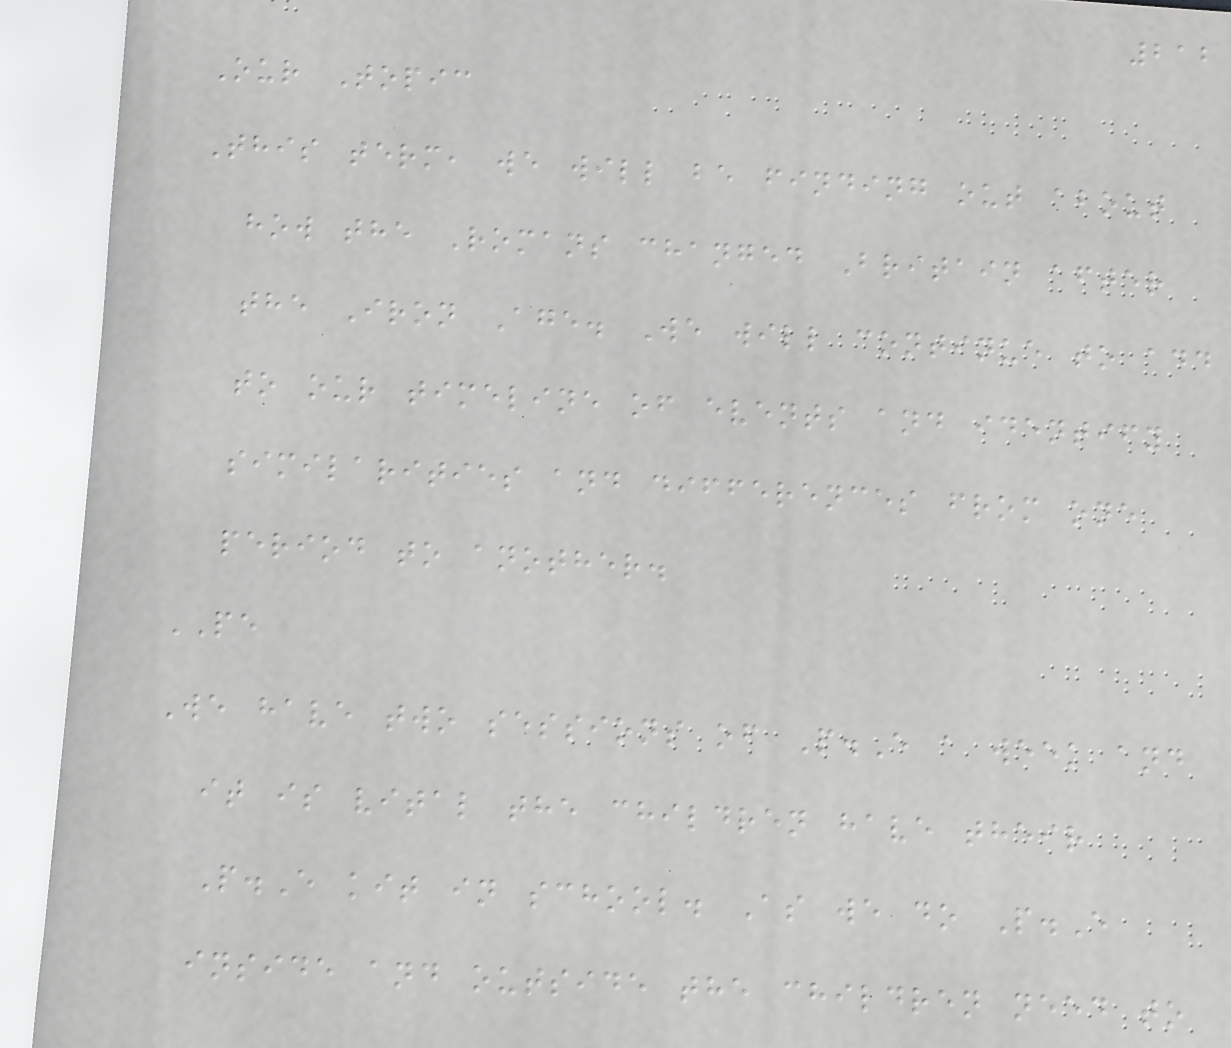212
Our Topic
This term, we will be finding out about
how the Romans changed Britain after
the Iron Age. We will continue to add
to our timeline of events and identify
similarities and differences from one
period to another.
PE
We have two sessions of P.E a week and
it is vital the children have their
P.E kit in school. As we do P.E
inside and outside the children need to
